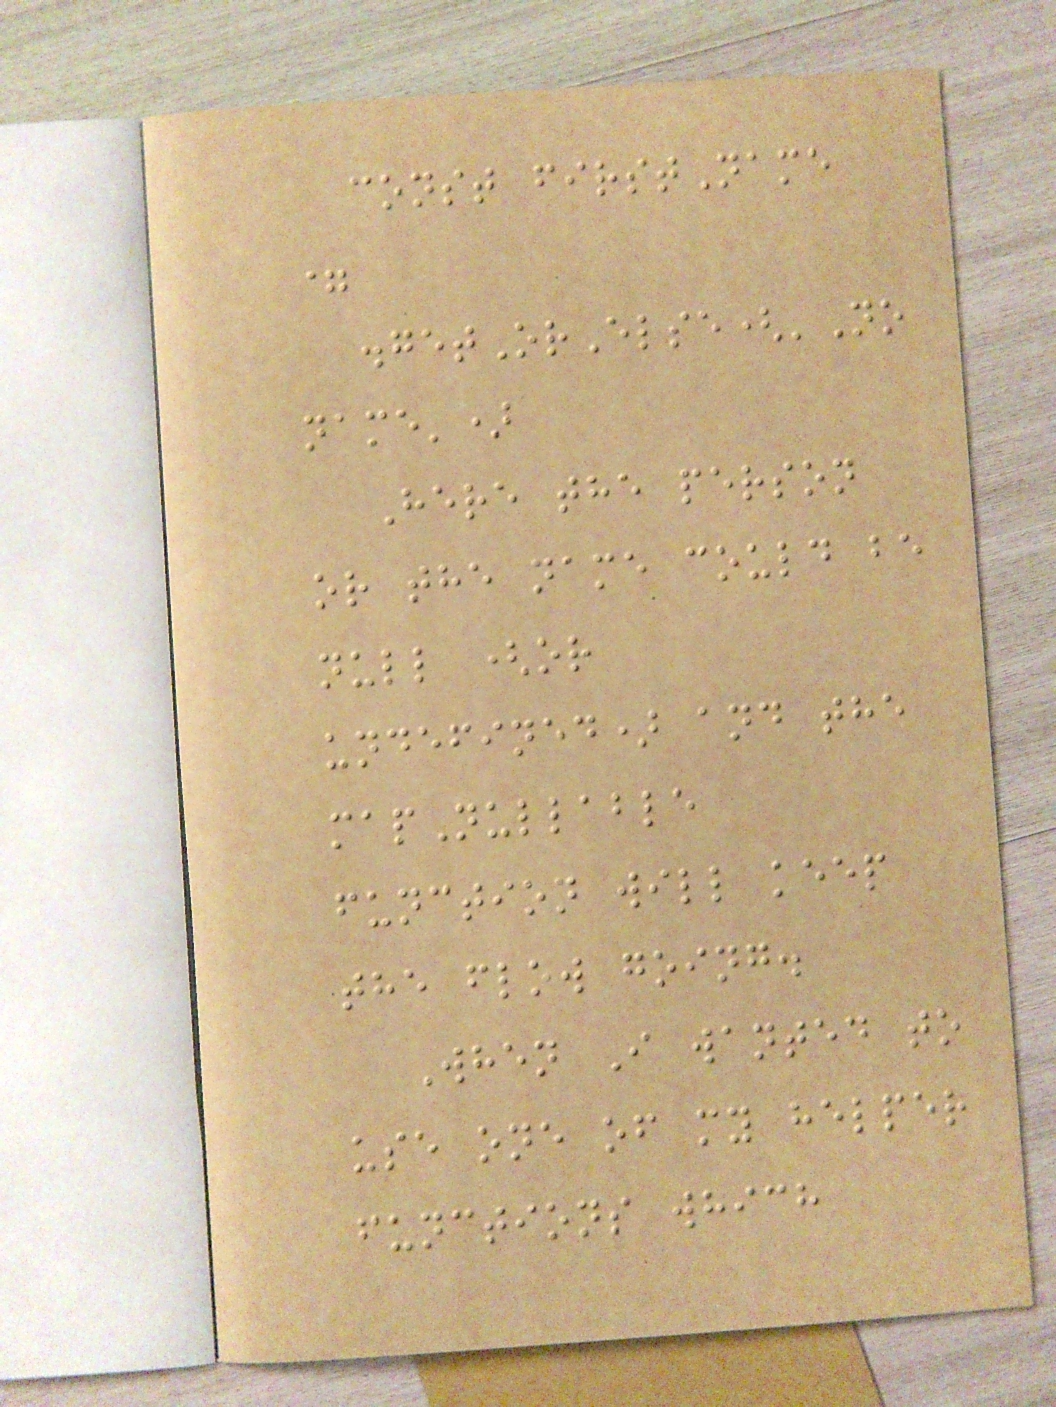const firstName
=
.getOrElse('No
name')
Here the person
or the name could be
null (or
undefined) and the
mapNullable
function will keep
the flow going.
When I wanted to
use one of my helper
functions which
